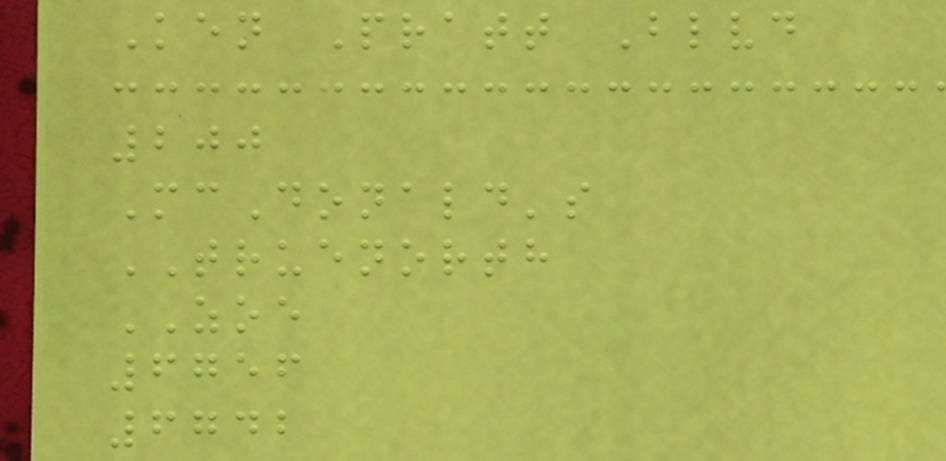Ken Pratt Blvd
200
McDonald's
TRUENORTH
ZOE
6756
6742
